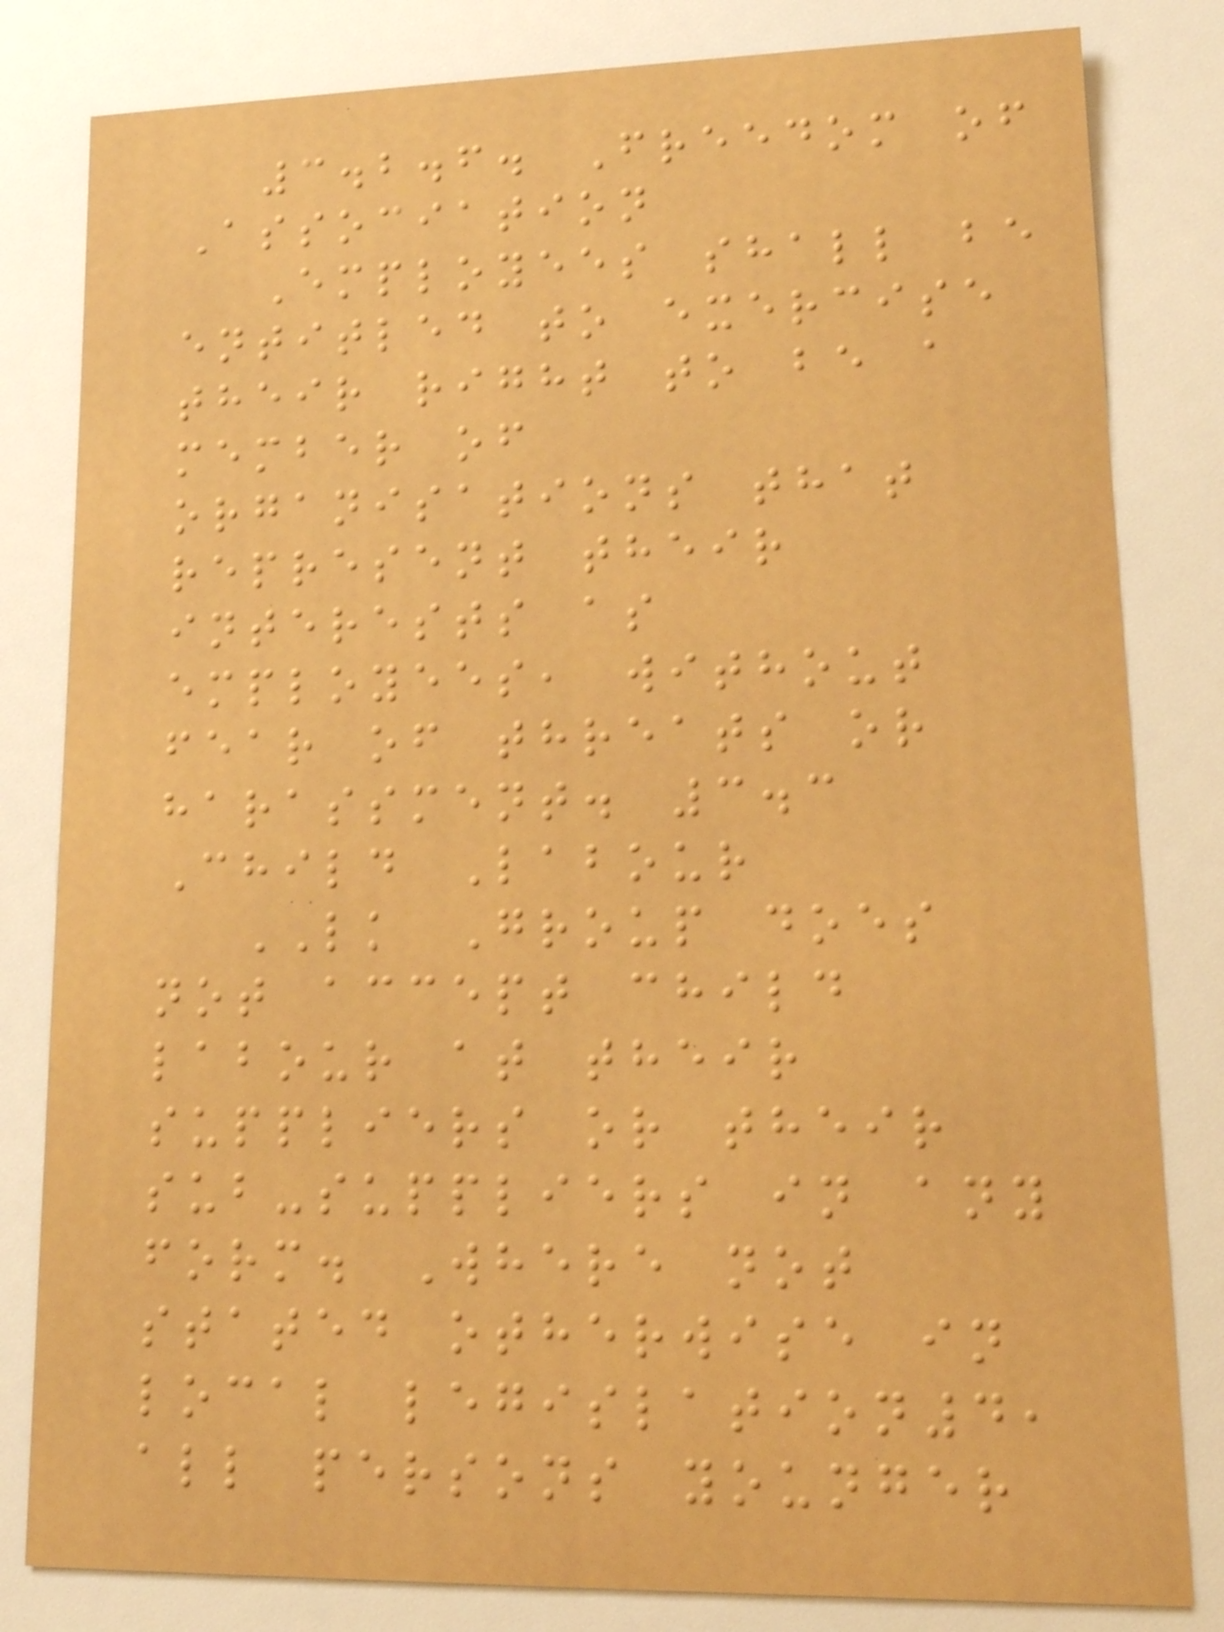3.2.6. Freedom of
Association
Employees shall be
entitled to exercise
their right to be a
member of
organisations that
represent their
interests as
employees, without
fear of threats or
harassment. 3.3
Child Labour
LK Group does
not accept child
labour at their
suppliers or their
sub-suppliers in any
form. Where not
stated otherwise in
local legislation4,
all persons younger
